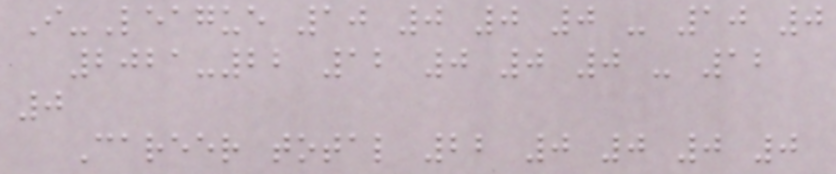I-League 10 0 0 0 - 10 0
2021-22 12 0 0 0 - 12
0
Career total 22 0 0 0 0
